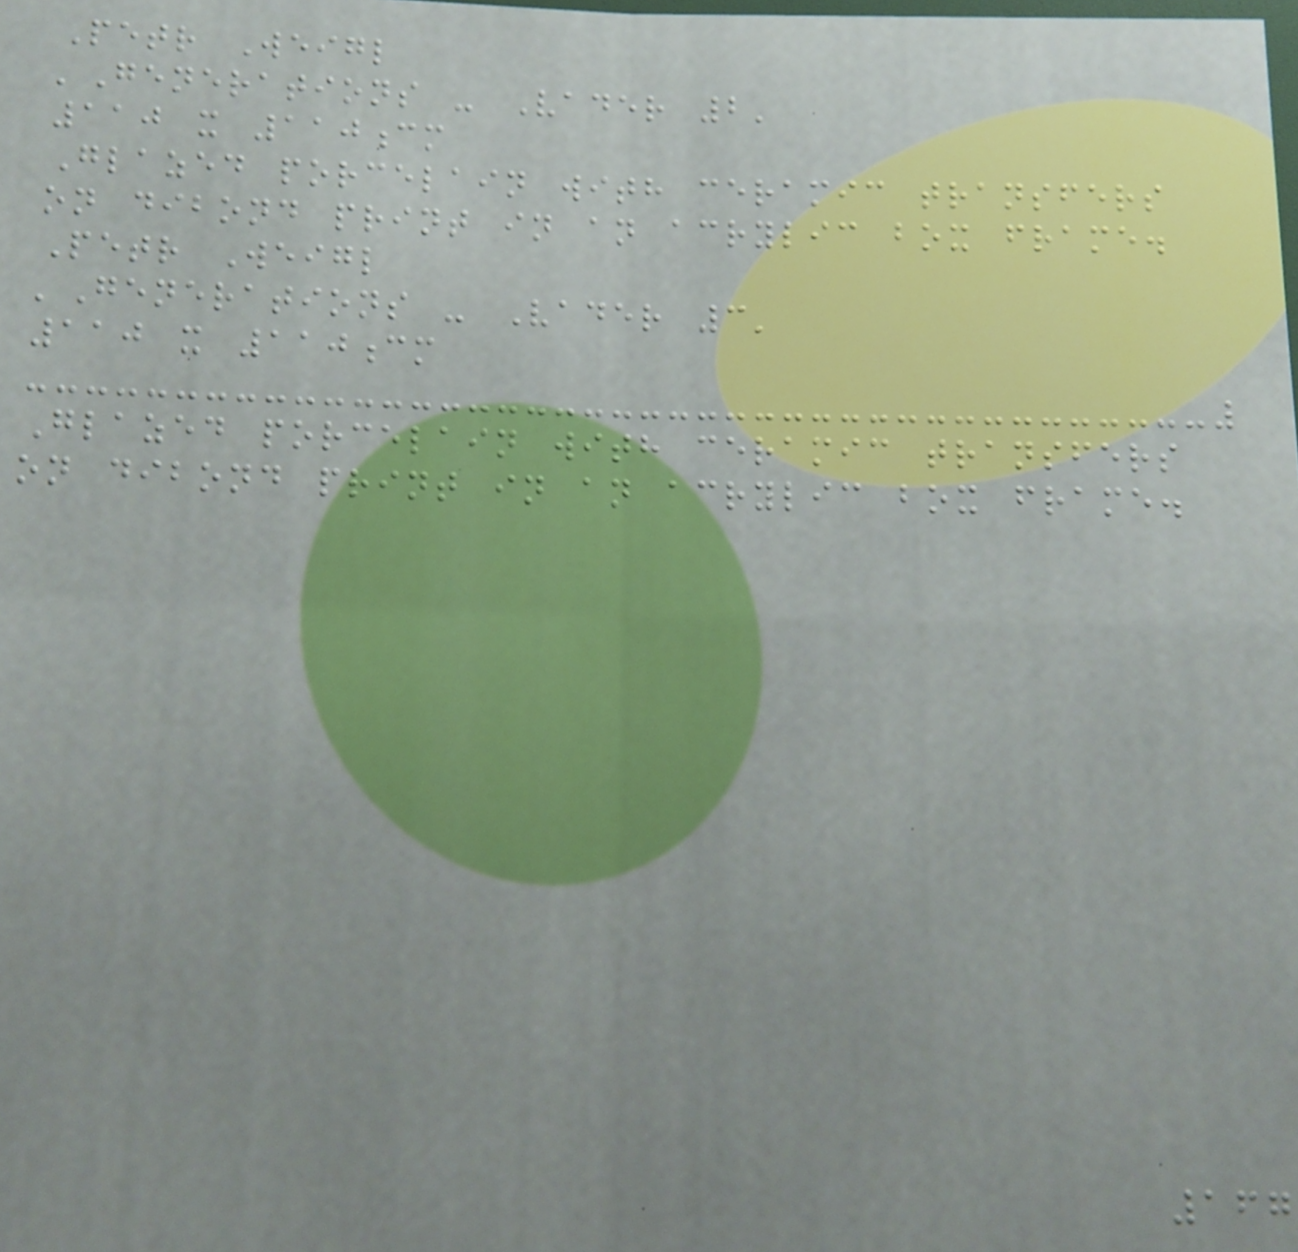Petr Weigl
'Generations - Vader 2'
110 x 110cm
Glazed porcelain with ceramic transfers
on dibond print in an acrylic box frame.
Petr Weigl
'Generations - Vader 3'
110 x 110cm
Glazed porcelain with ceramic transfers
on dibond print in an acrylic box frame.
167
